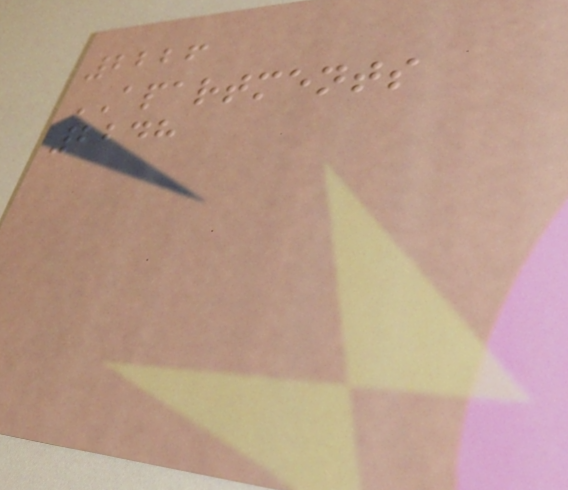2226
APARTMENTS
2248
